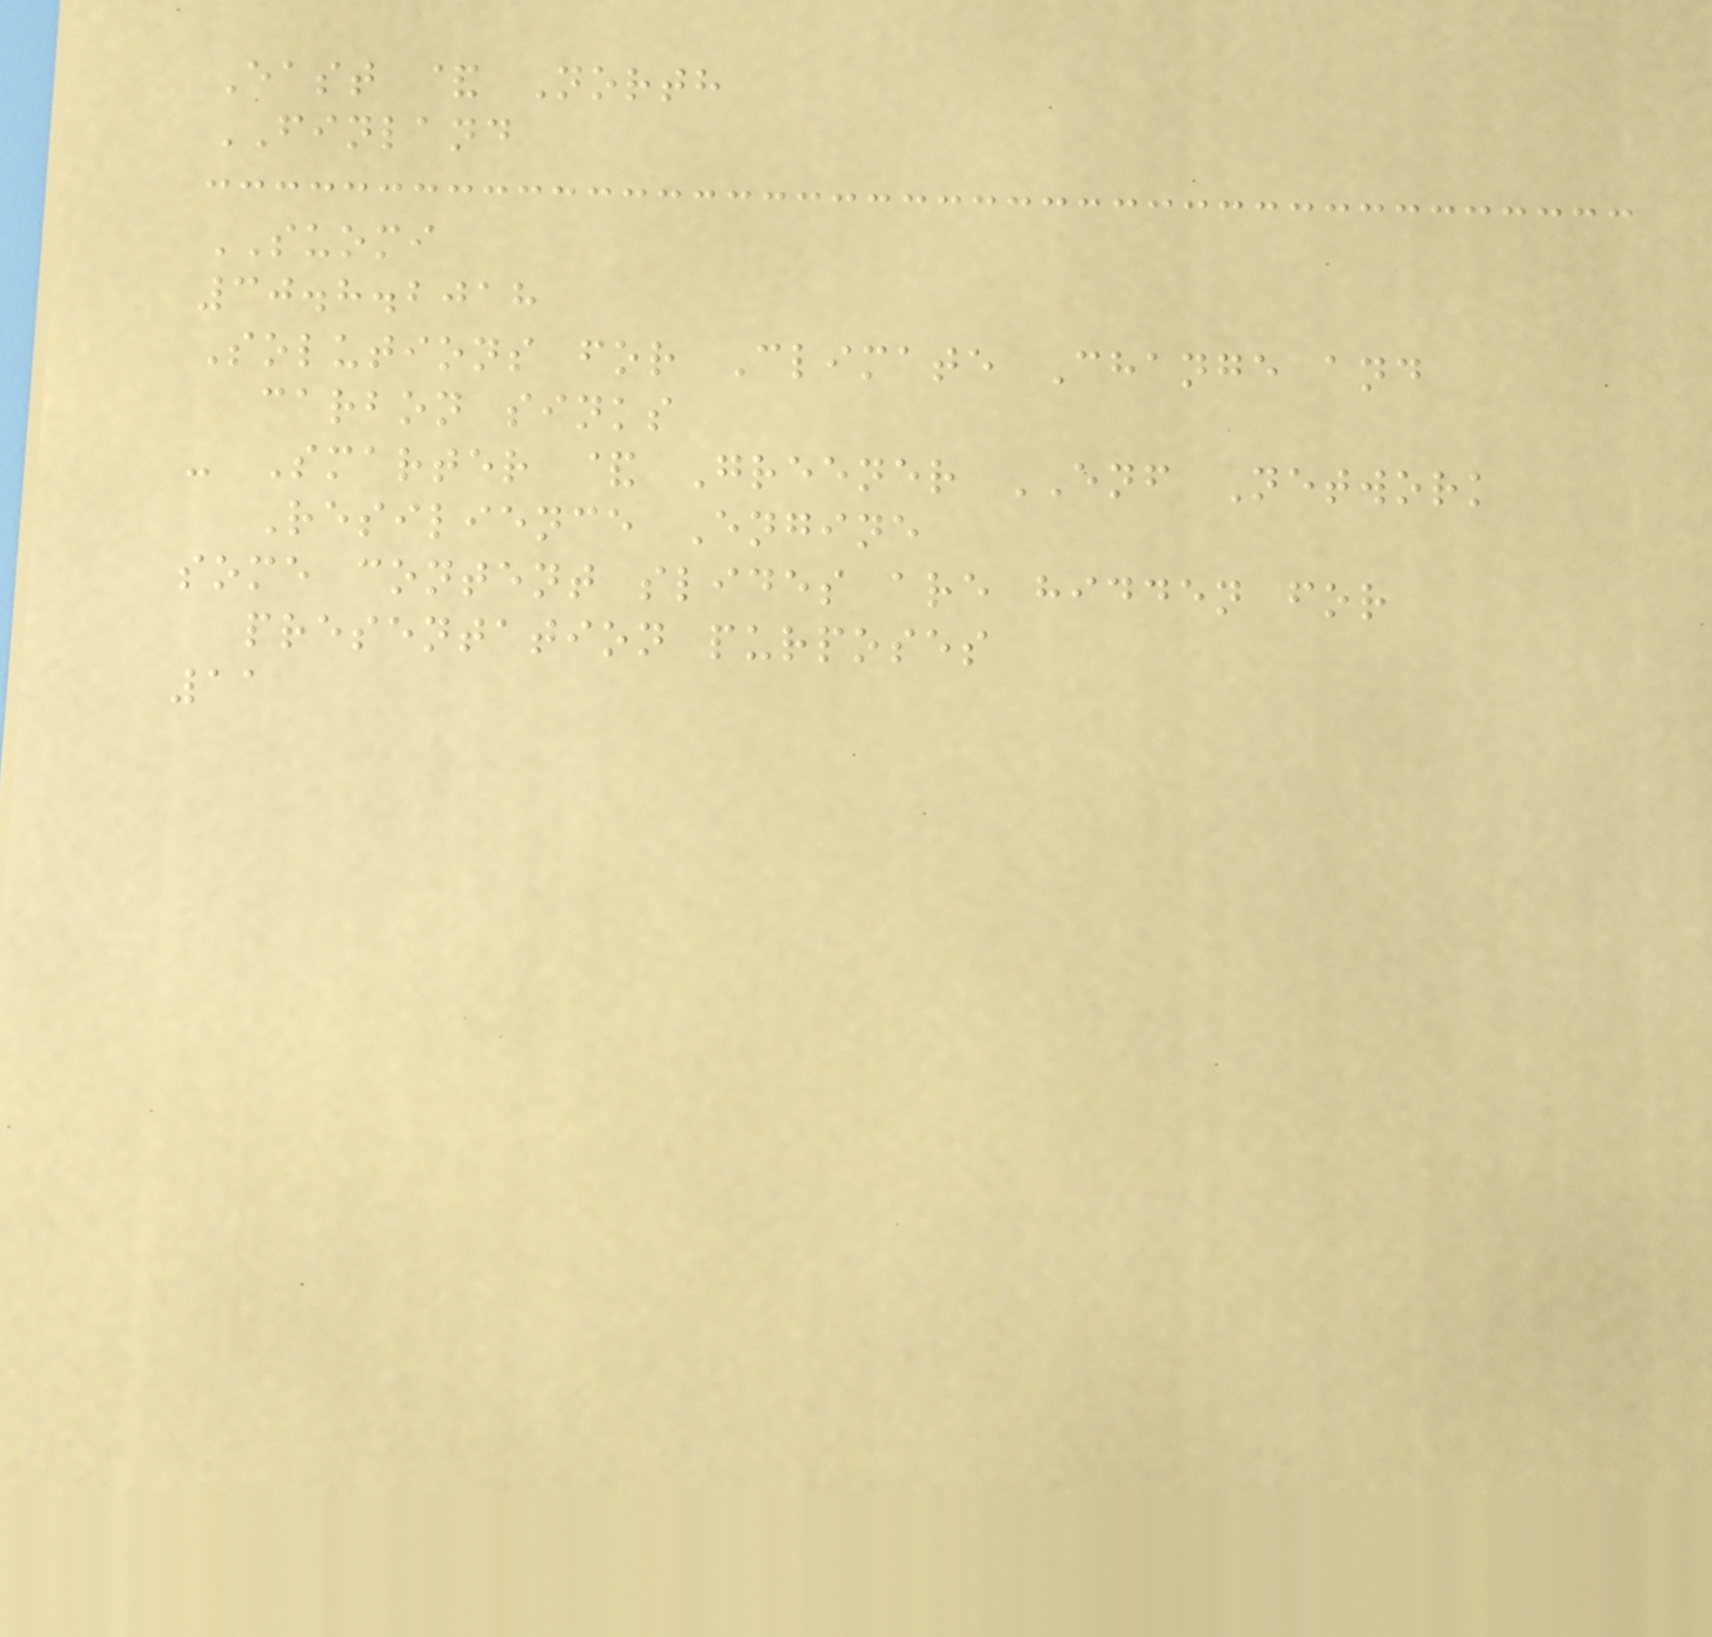East & North
FINLAND
SUOMI
30.8.2018
Solutions for Climate Change and
carbon sinks
- Smarter & Greener ENF Network
Resilience Engine
some content slides are hidden for
presentation purposes
11
